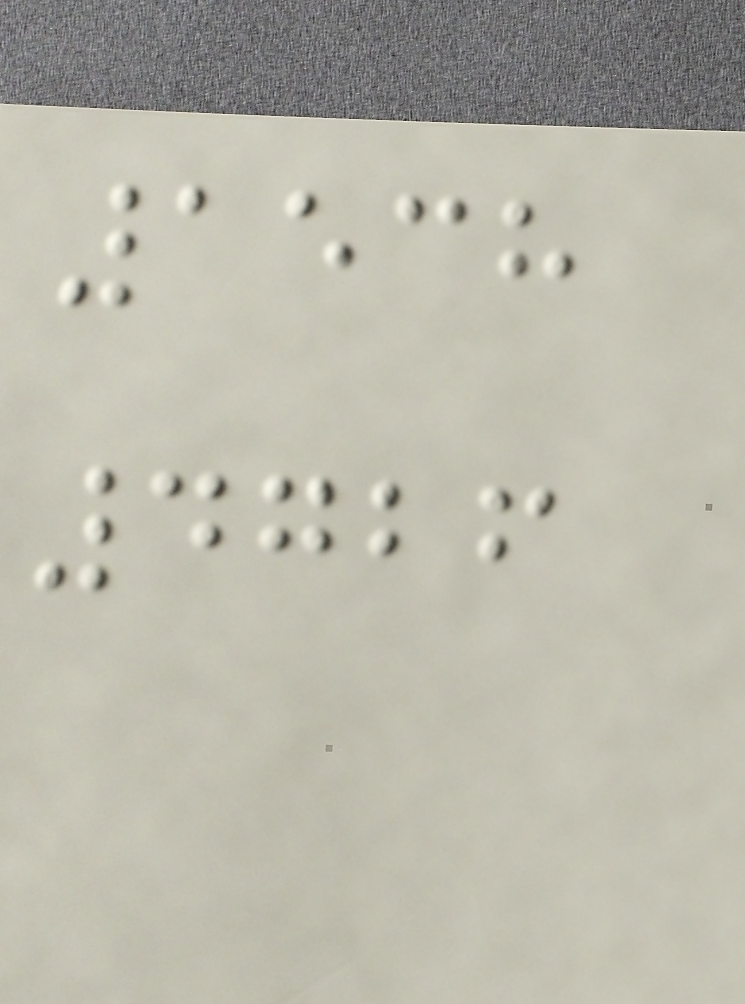1538
4726
